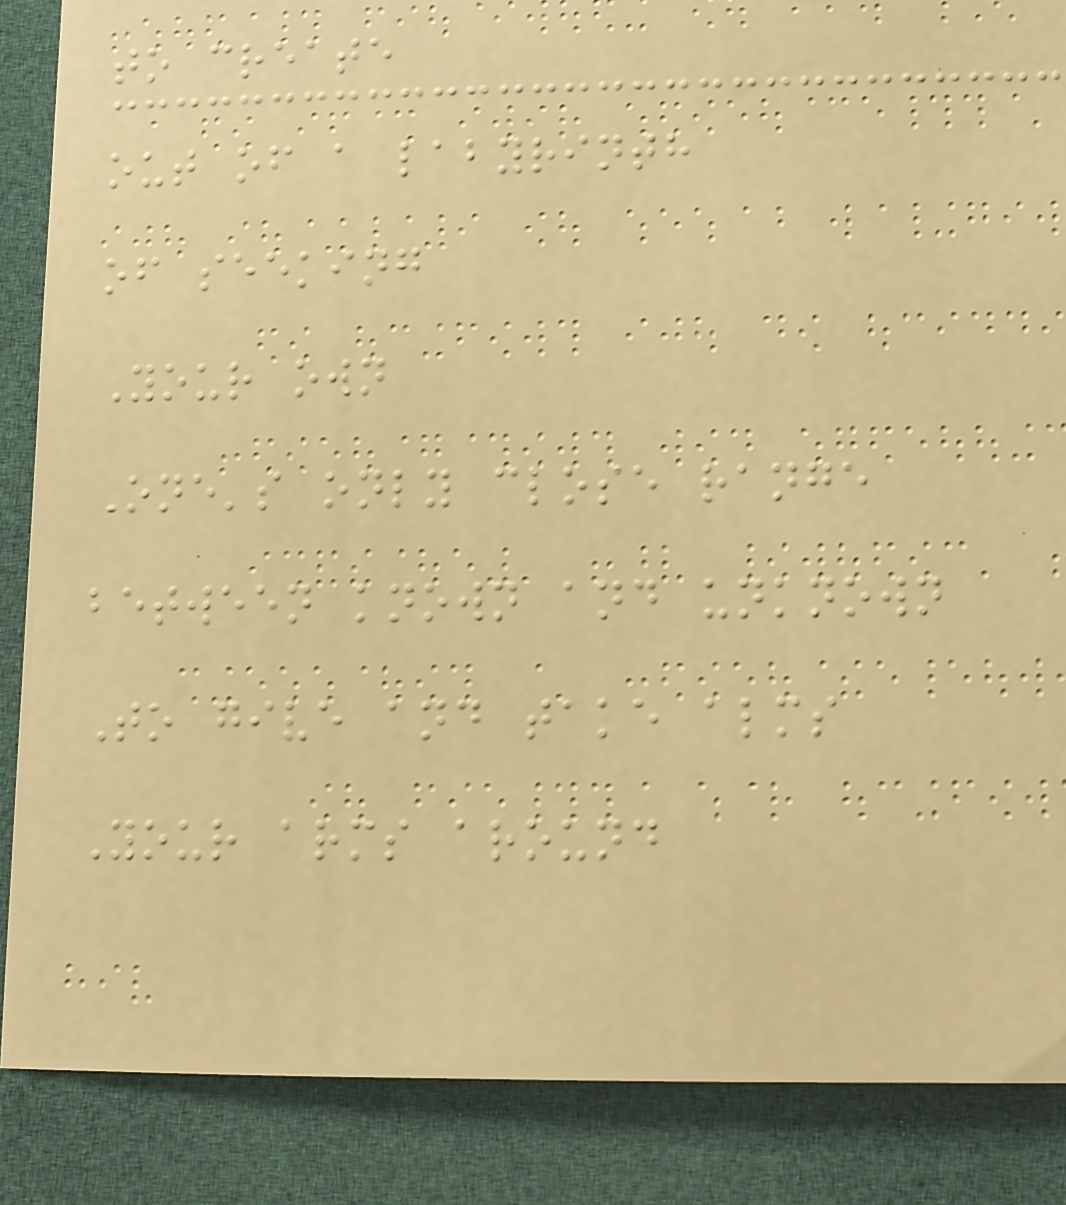to create
out of a labyrinth
of seeking
Your own
One's only close range
between known and unknown
To give and take alms
Your arms around
